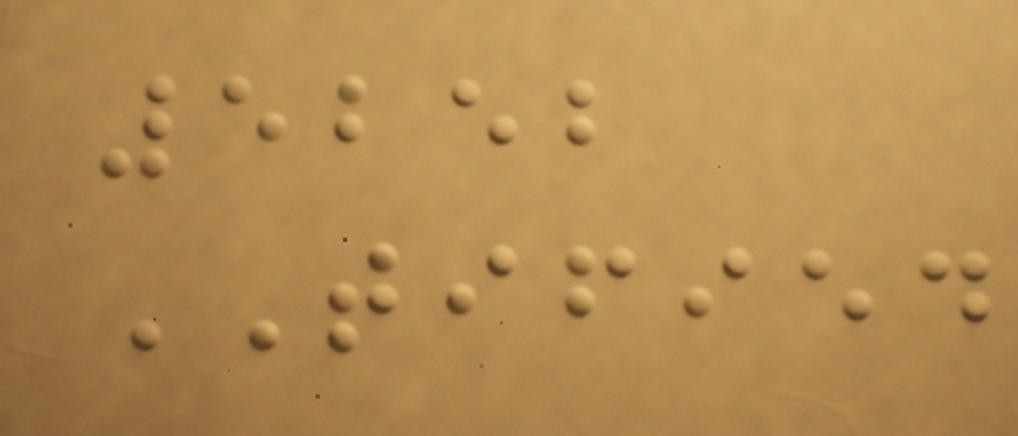5252
TIFIED
